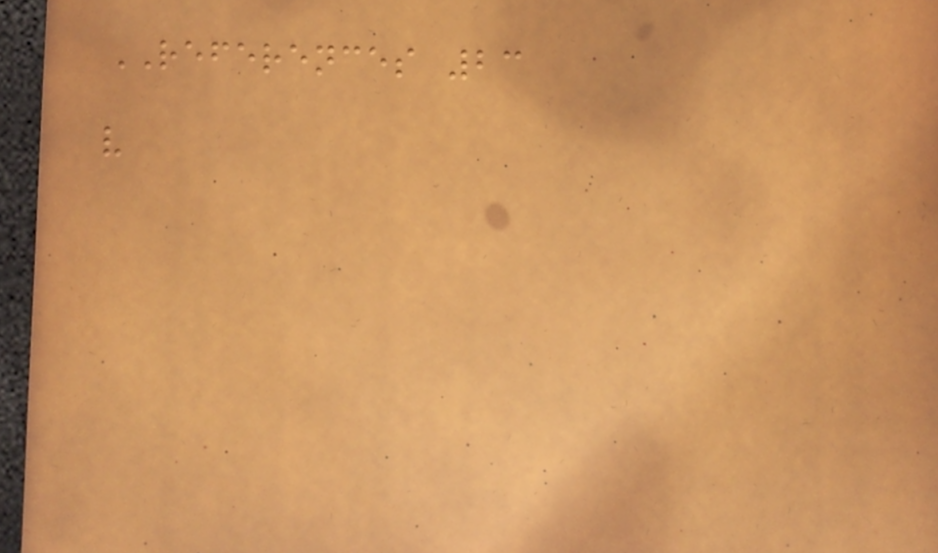REFERENCES 23
v
